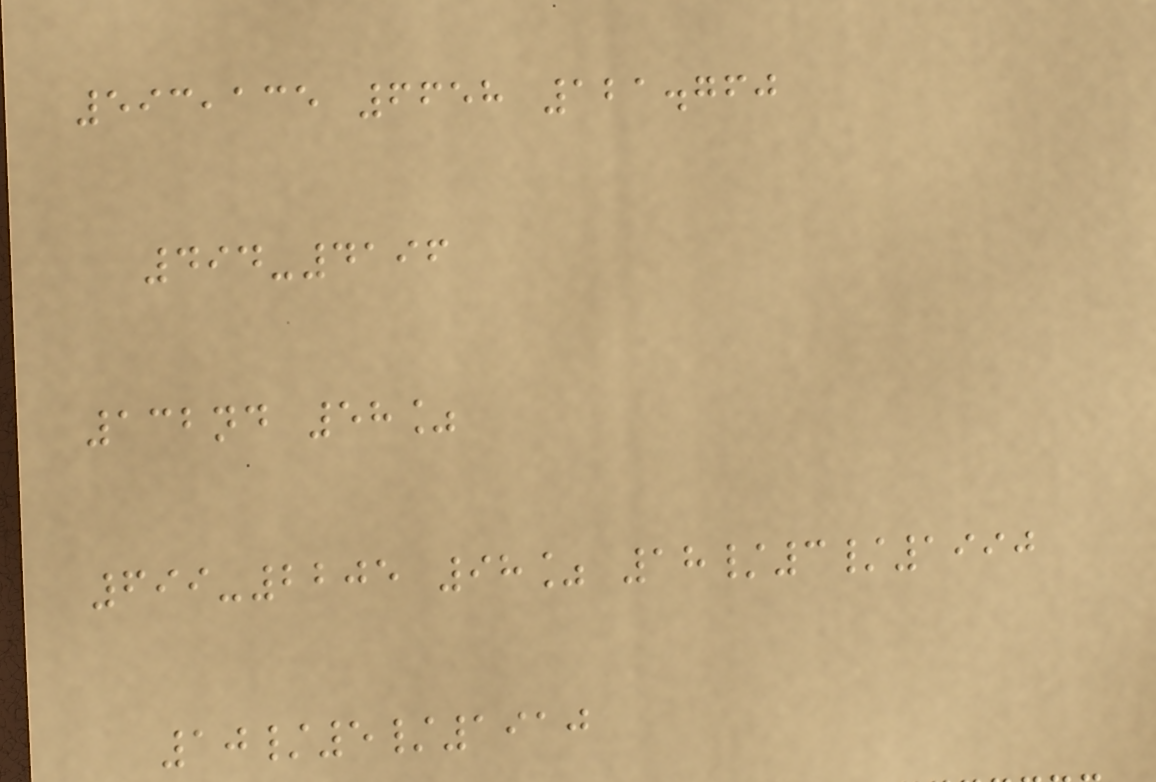593,135 6658 121.760
494-4196
132nd 58%
699-2205 98% 18/3/1990
10/5/1910
